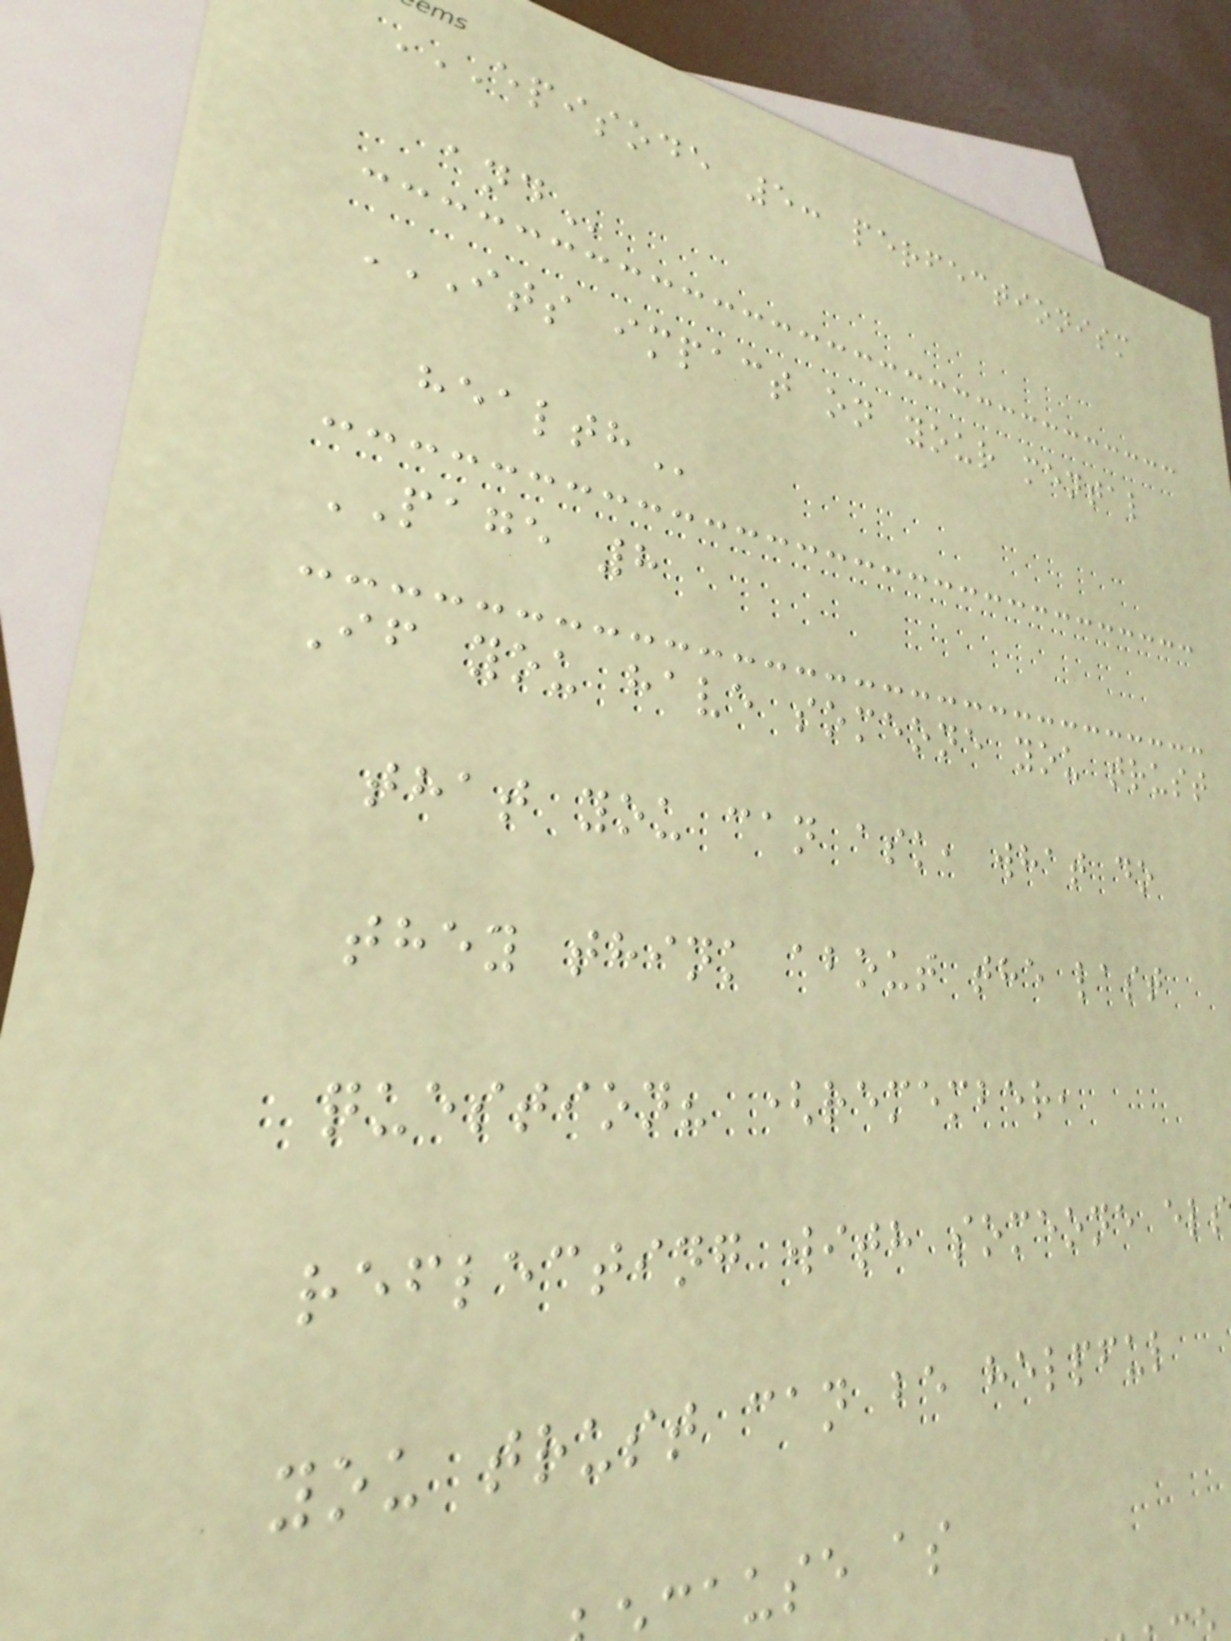EPISODE 5: PERFECTIONISM
ITS IMPACT ON YOUR MENTAL
PAGE 8
If you have someone you trust
that you can ask, what do
they think about the last
question? (remember,
reflecting with someone els
you trust can be helpful
ause as
